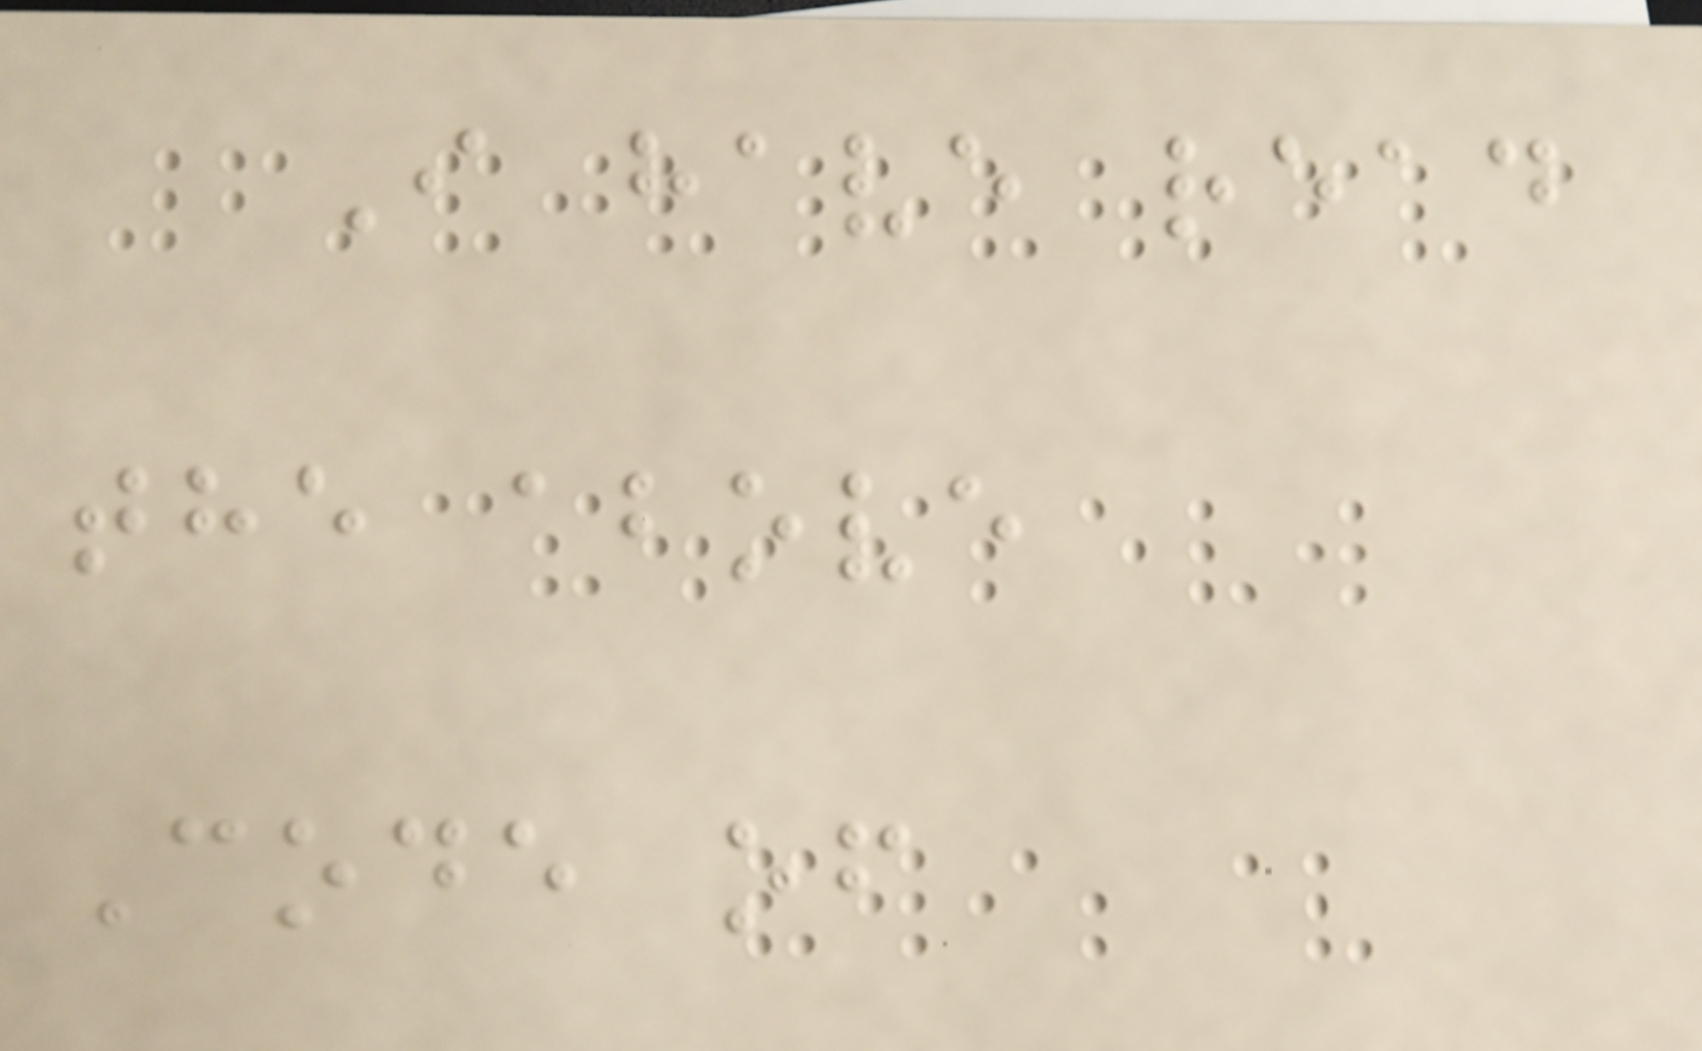I have read
the above
Code of
